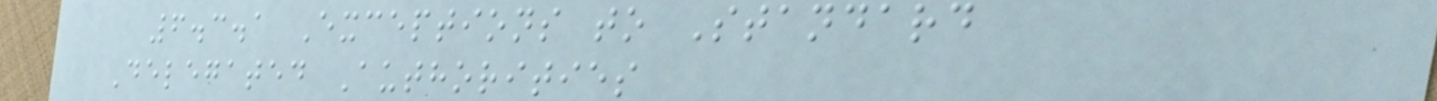6.3.1 Exceptions to Standard
Delegated Authorities
